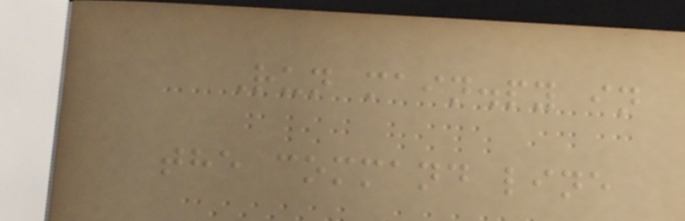Run main.py in
the command line
